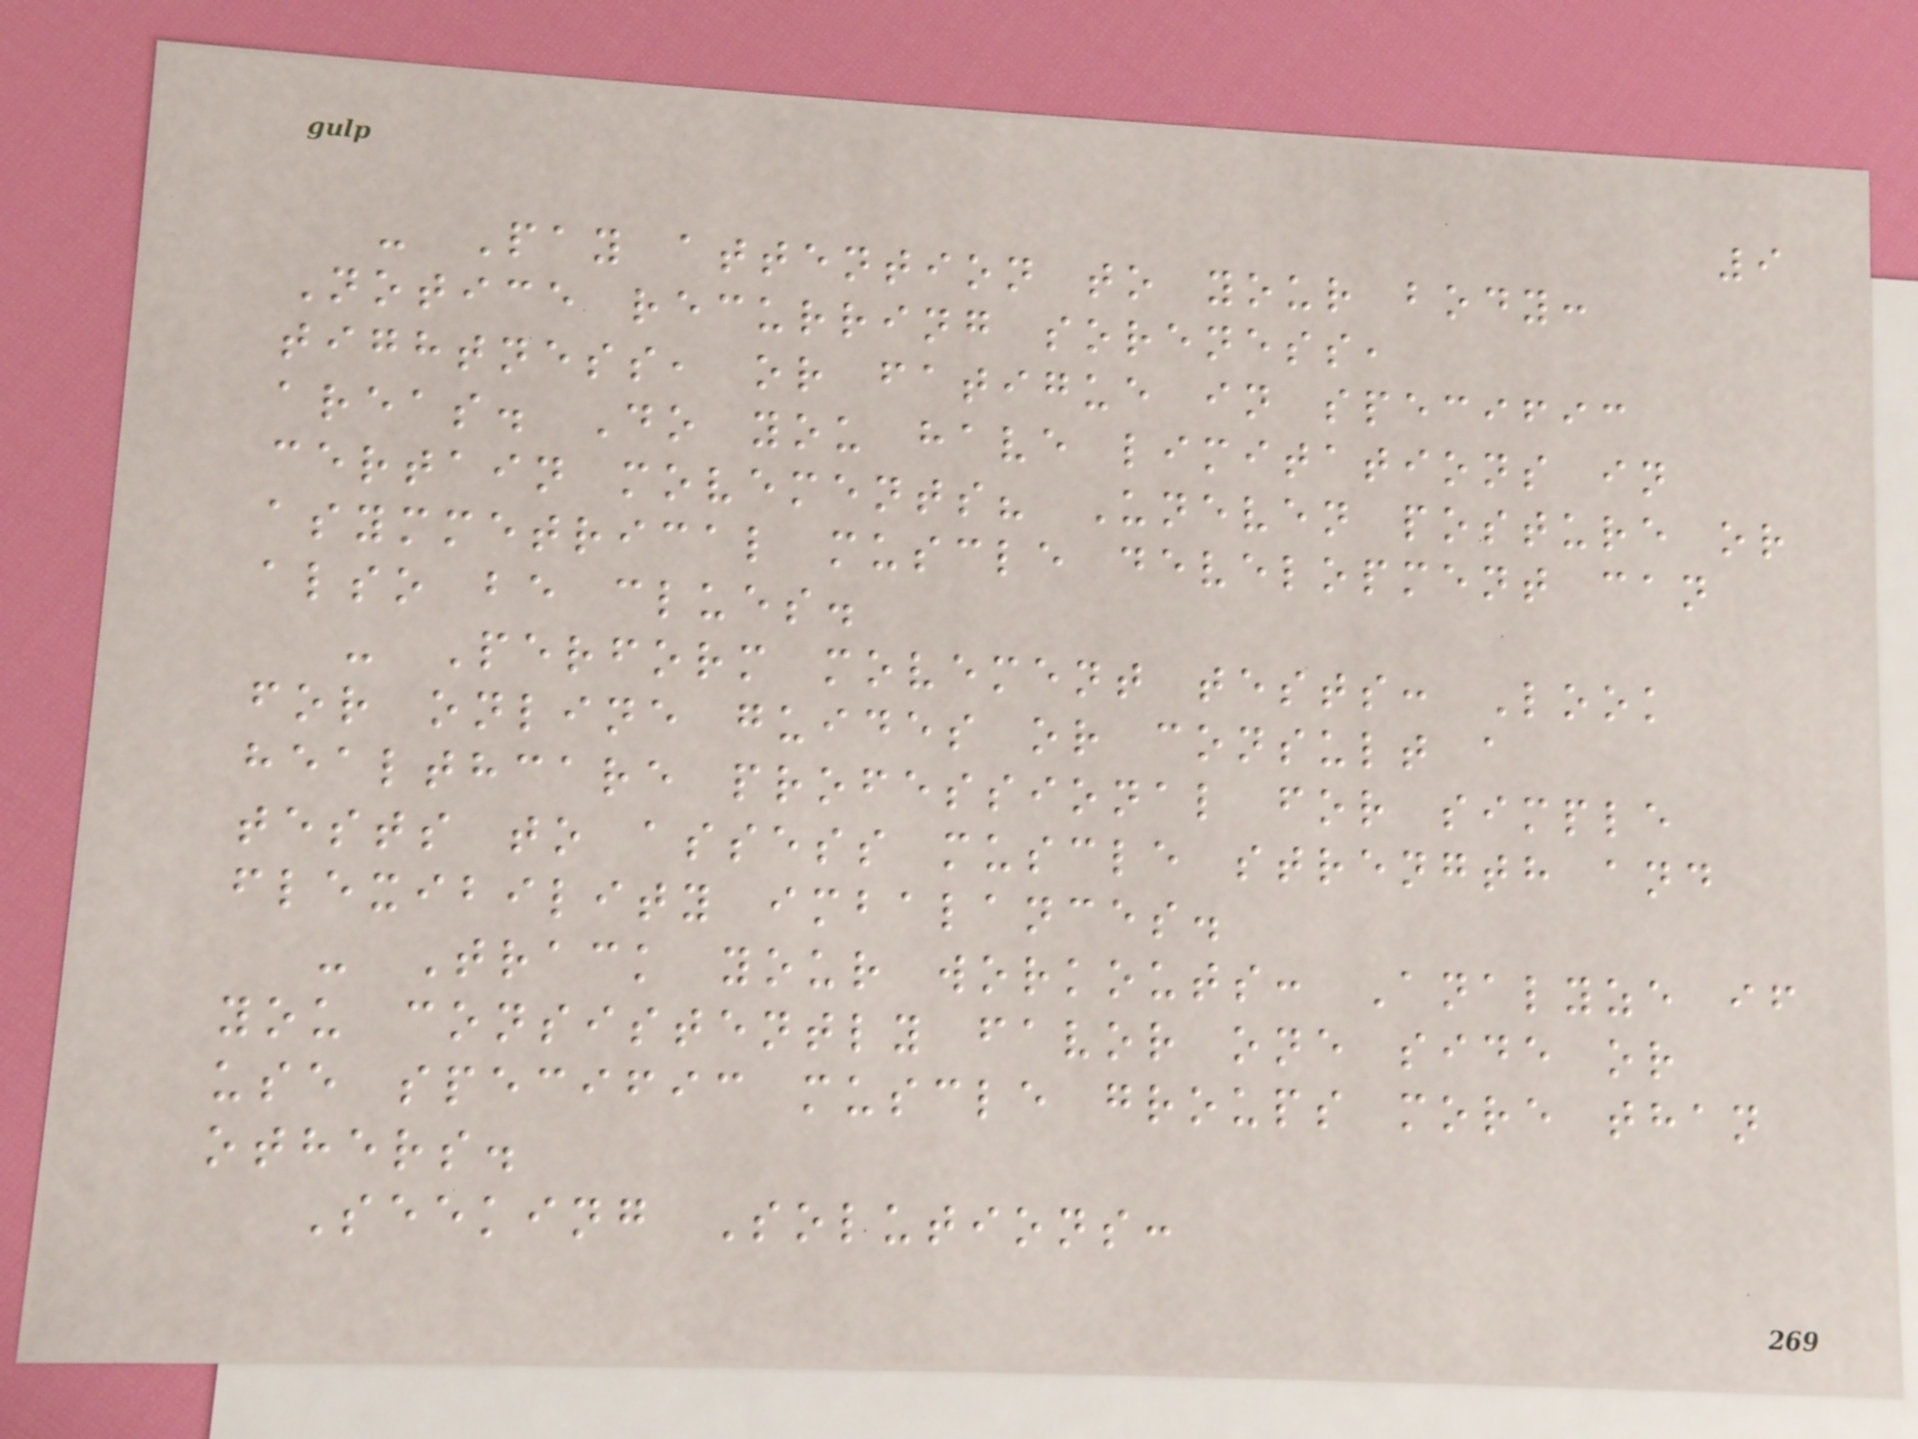9
- Pay attention to your body:
Notice recurring soreness,
tightness, or fatigue in specific
areas. Do you have limitations in
certain movements? Uneven posture or
asymmetrical muscle development can
also be clues.
- Perform movement tests: Look
for online guides or consult a
healthcare professional for simple
tests to assess muscle strength and
flexibility imbalances.
- Track your workouts: Analyze if
you consistently favor one side or
use specific muscle groups more than
others.
Seeking Solutions:
